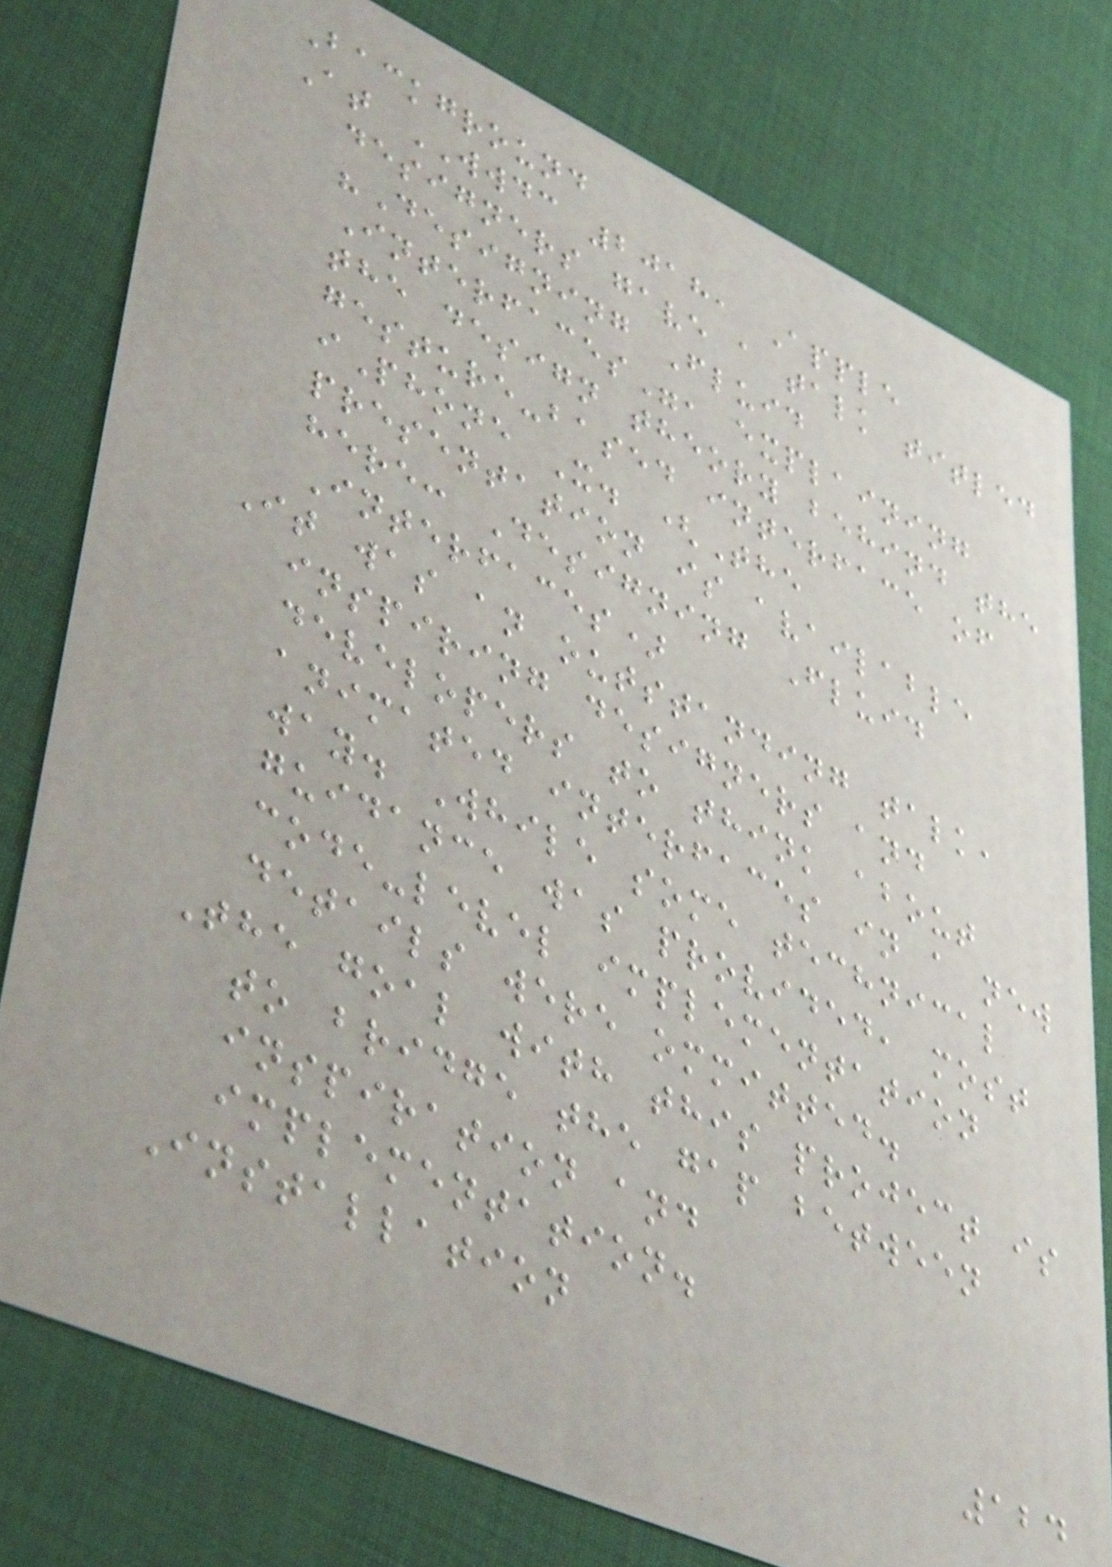Background
At WWDC 2018, Apple
designers gave a talk titled
"Designing Fluid
Interfaces", explaining
the design theory behind the
gesture-based interface of
iPhone X. (The
presentation is available
here: Designing Fluid
Interfaces)
It was an outstanding talk,
inspiring designers and
developers to think about
animated interfaces in a new
way. While some technical
guidance was provided, most
code-level implementation
details were ommitted.
The goal with this project is
to bridge the gap between
inspiration and
implementation.
Installation
124
